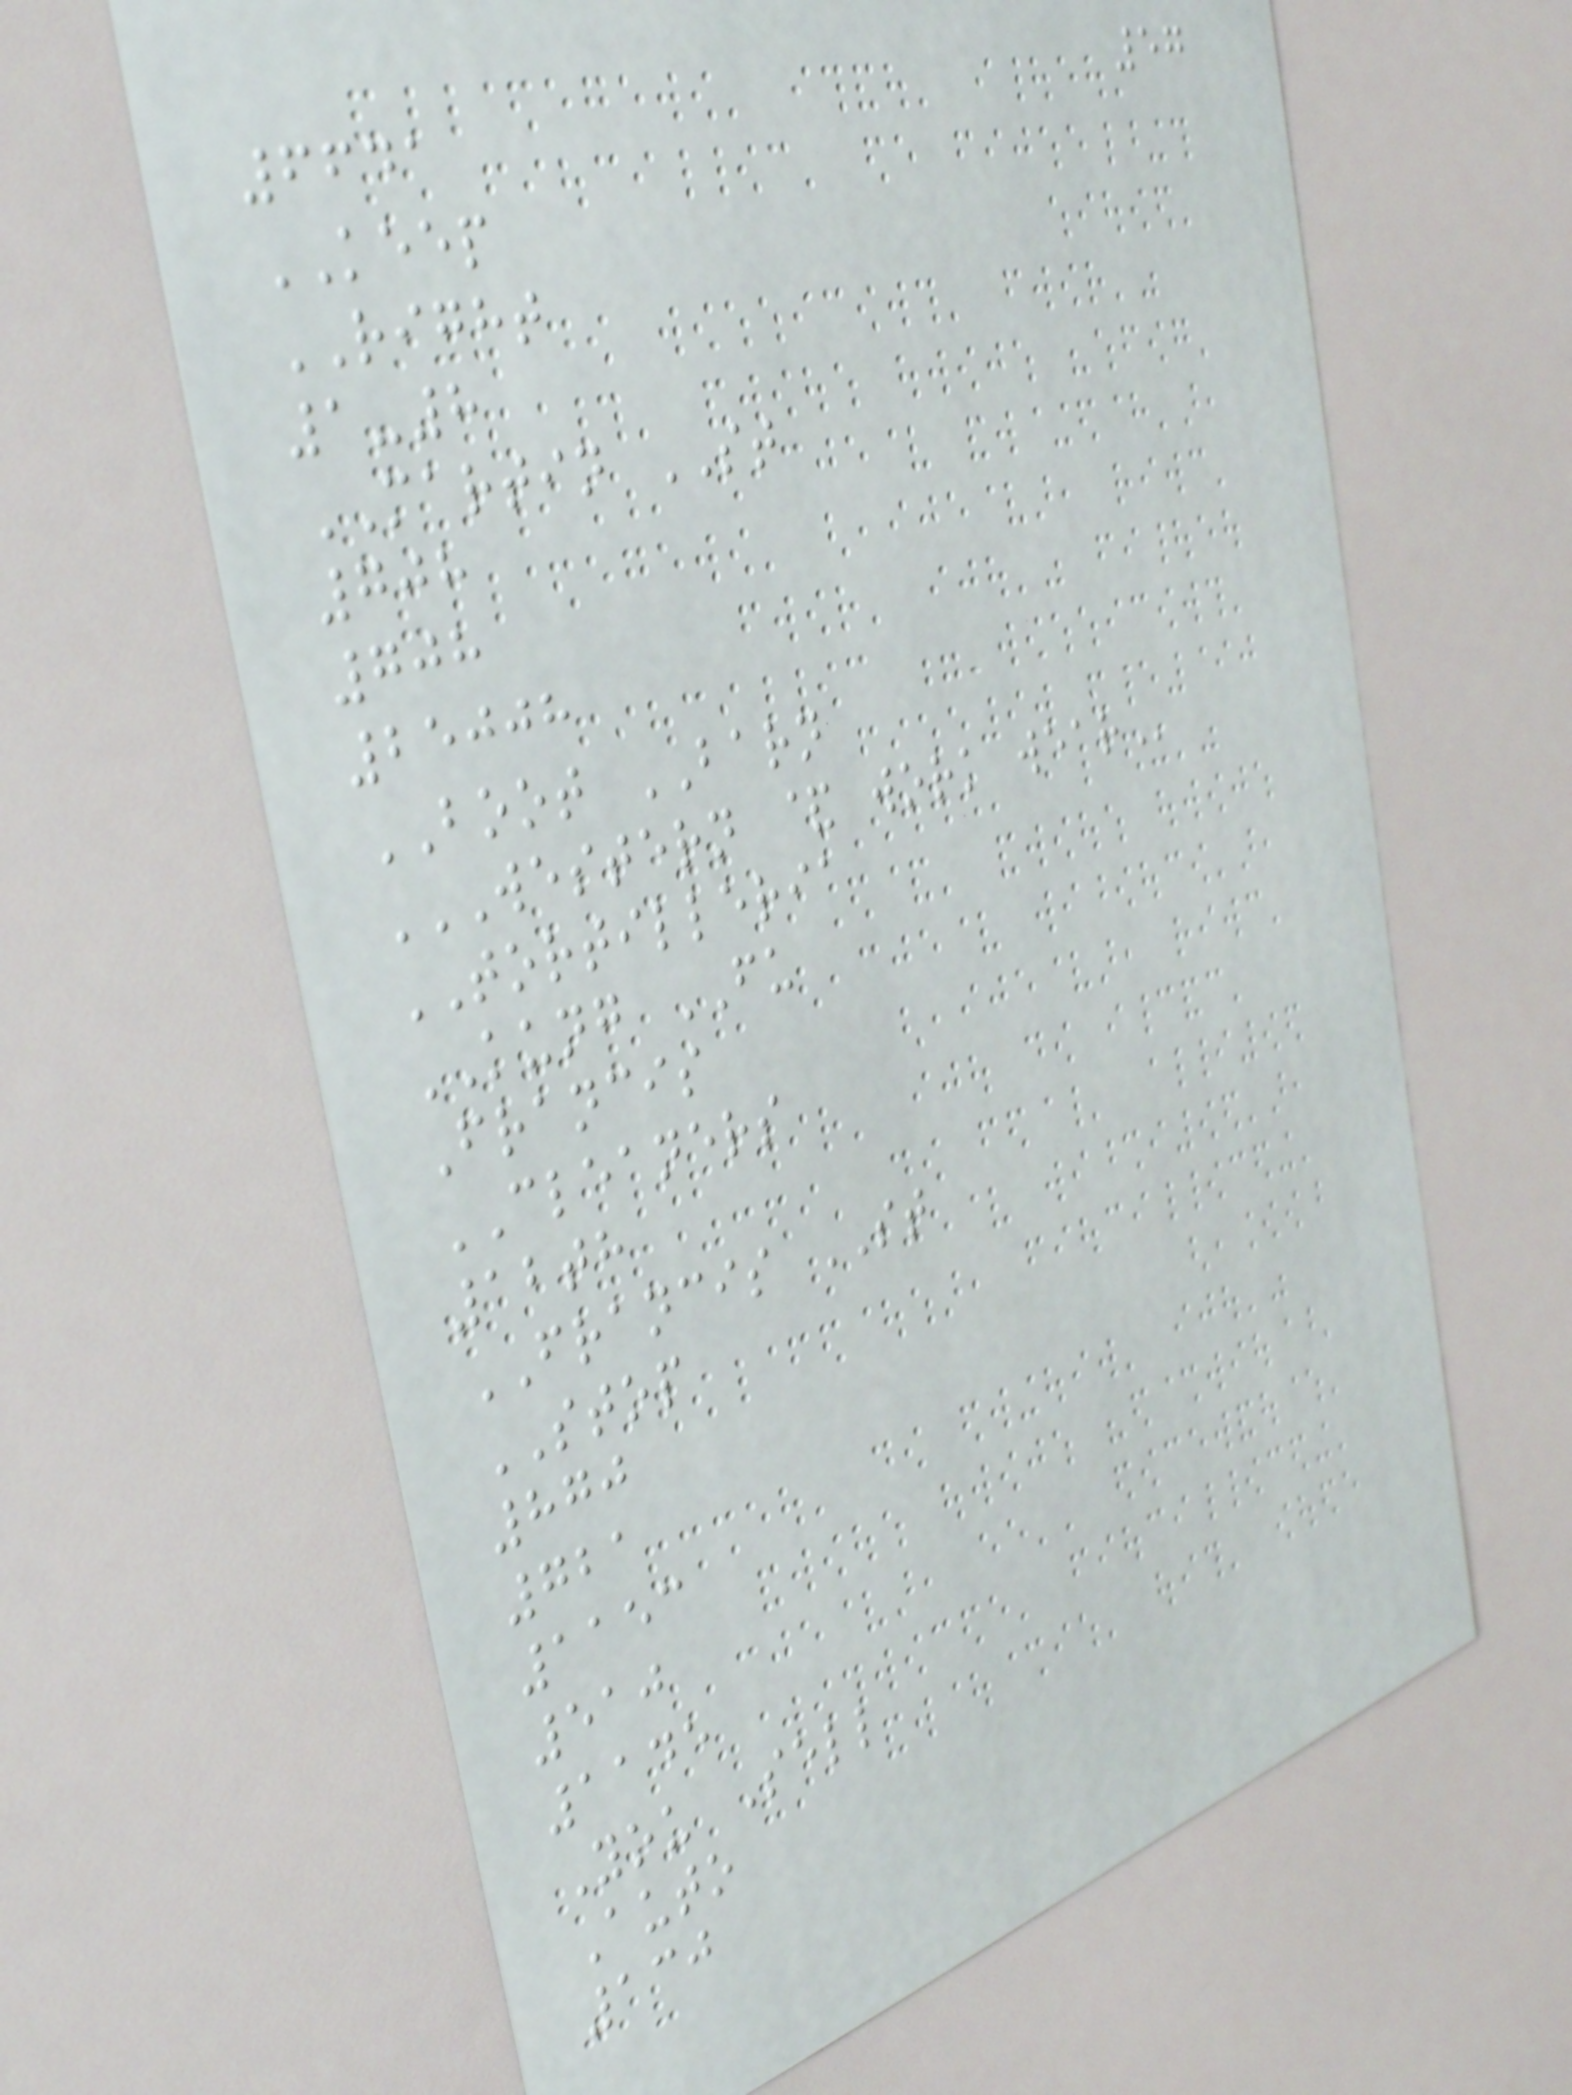57
6641
KEEP
RIGHT
1-8
MARTIN ST
708
708
25008
BOOT BARN
WESTERN & WORK WEAR
TORTILLERIA
KUNG FU
Francis
CLEANERS
12th
FRANCIS ST
STOP
870
721
1153
510
1145
You Sell
Auto
130
